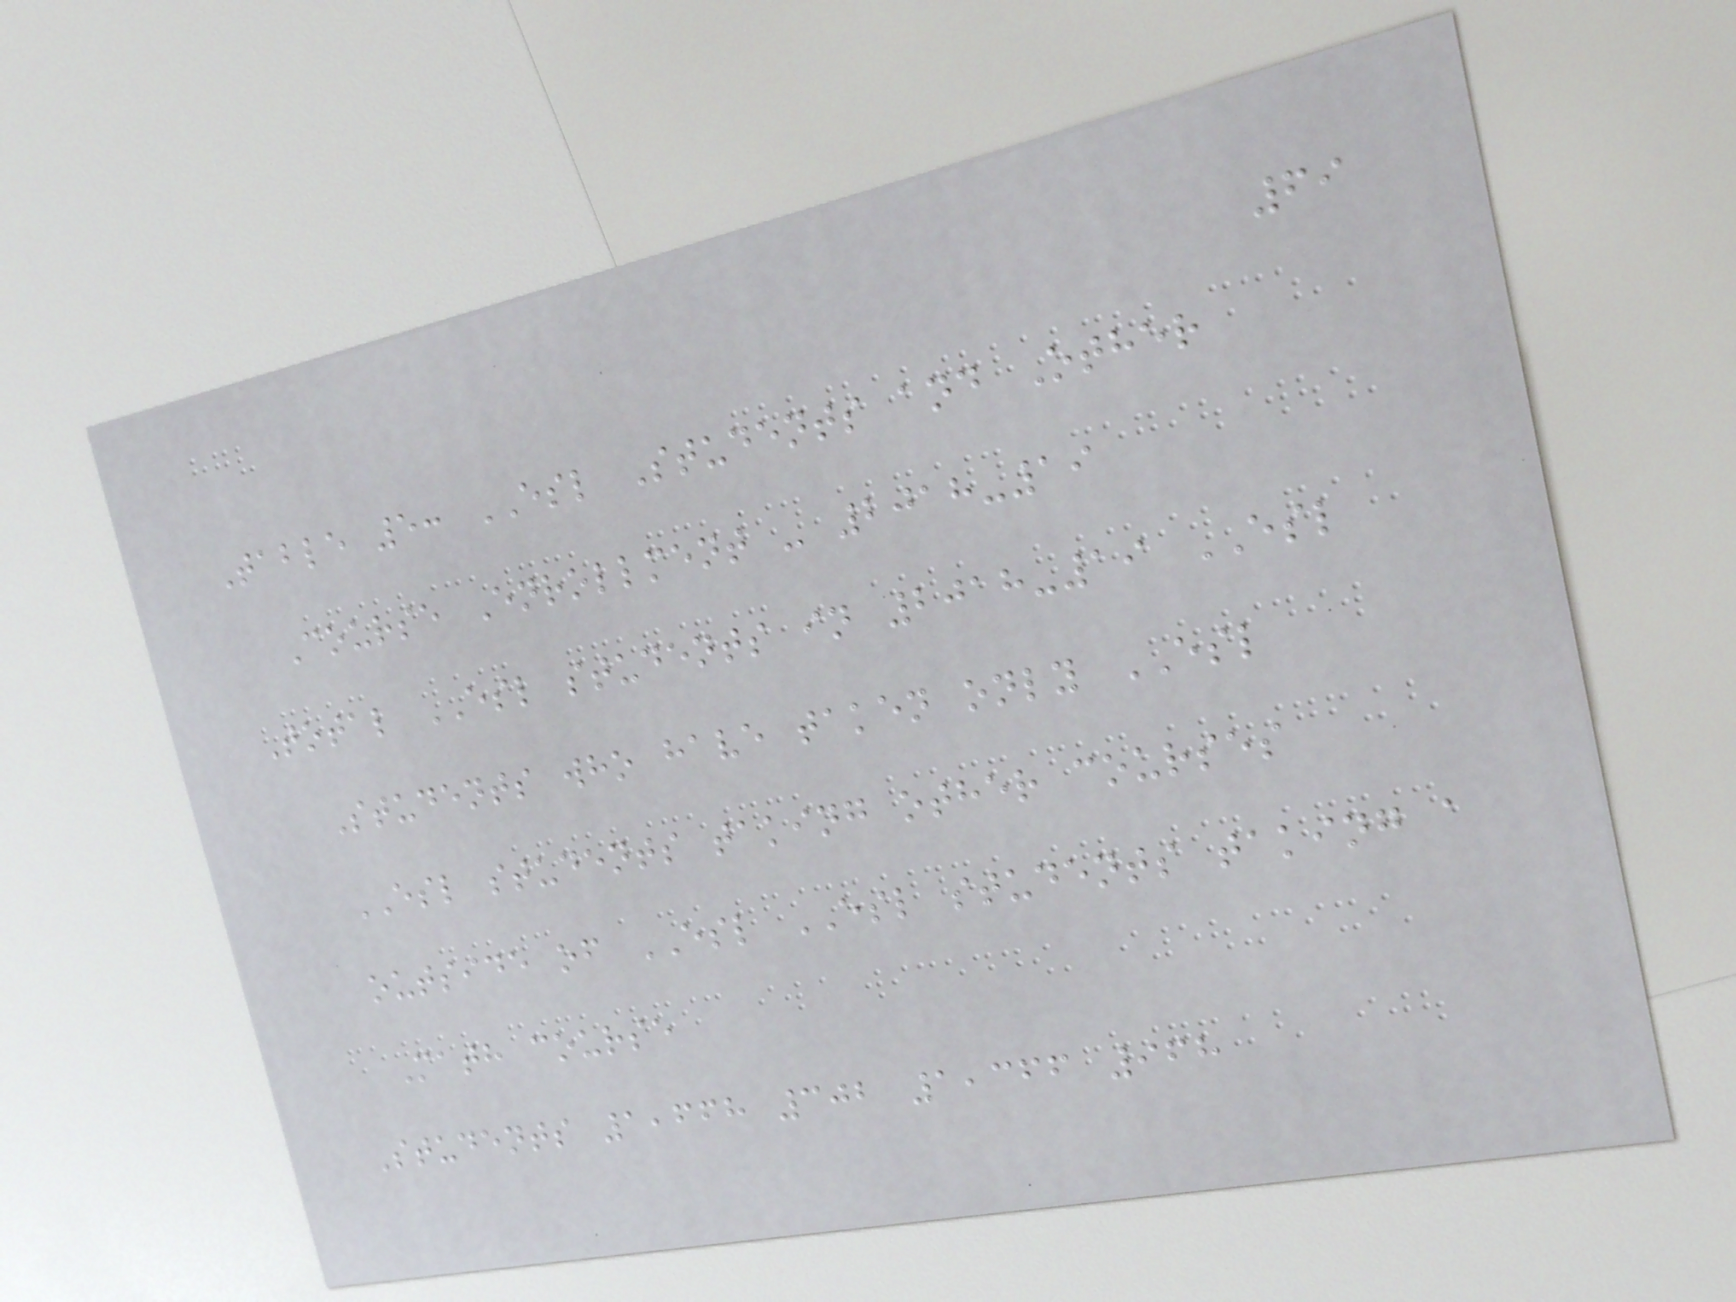69
Table 5: ESL Students and Other
Course Enrollment - 2018-19
Total ESL students in 2018-19 ESL
Students who have taken only ESL
ESL students taking other courses
outside of ESL ESL students taking a
Math course
Students 1,668 302 1,366 968
